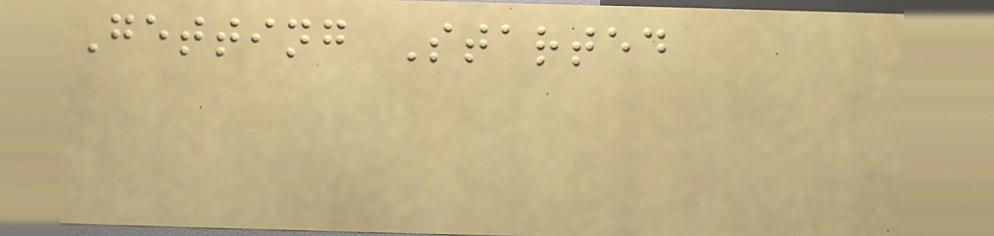Getting Started
